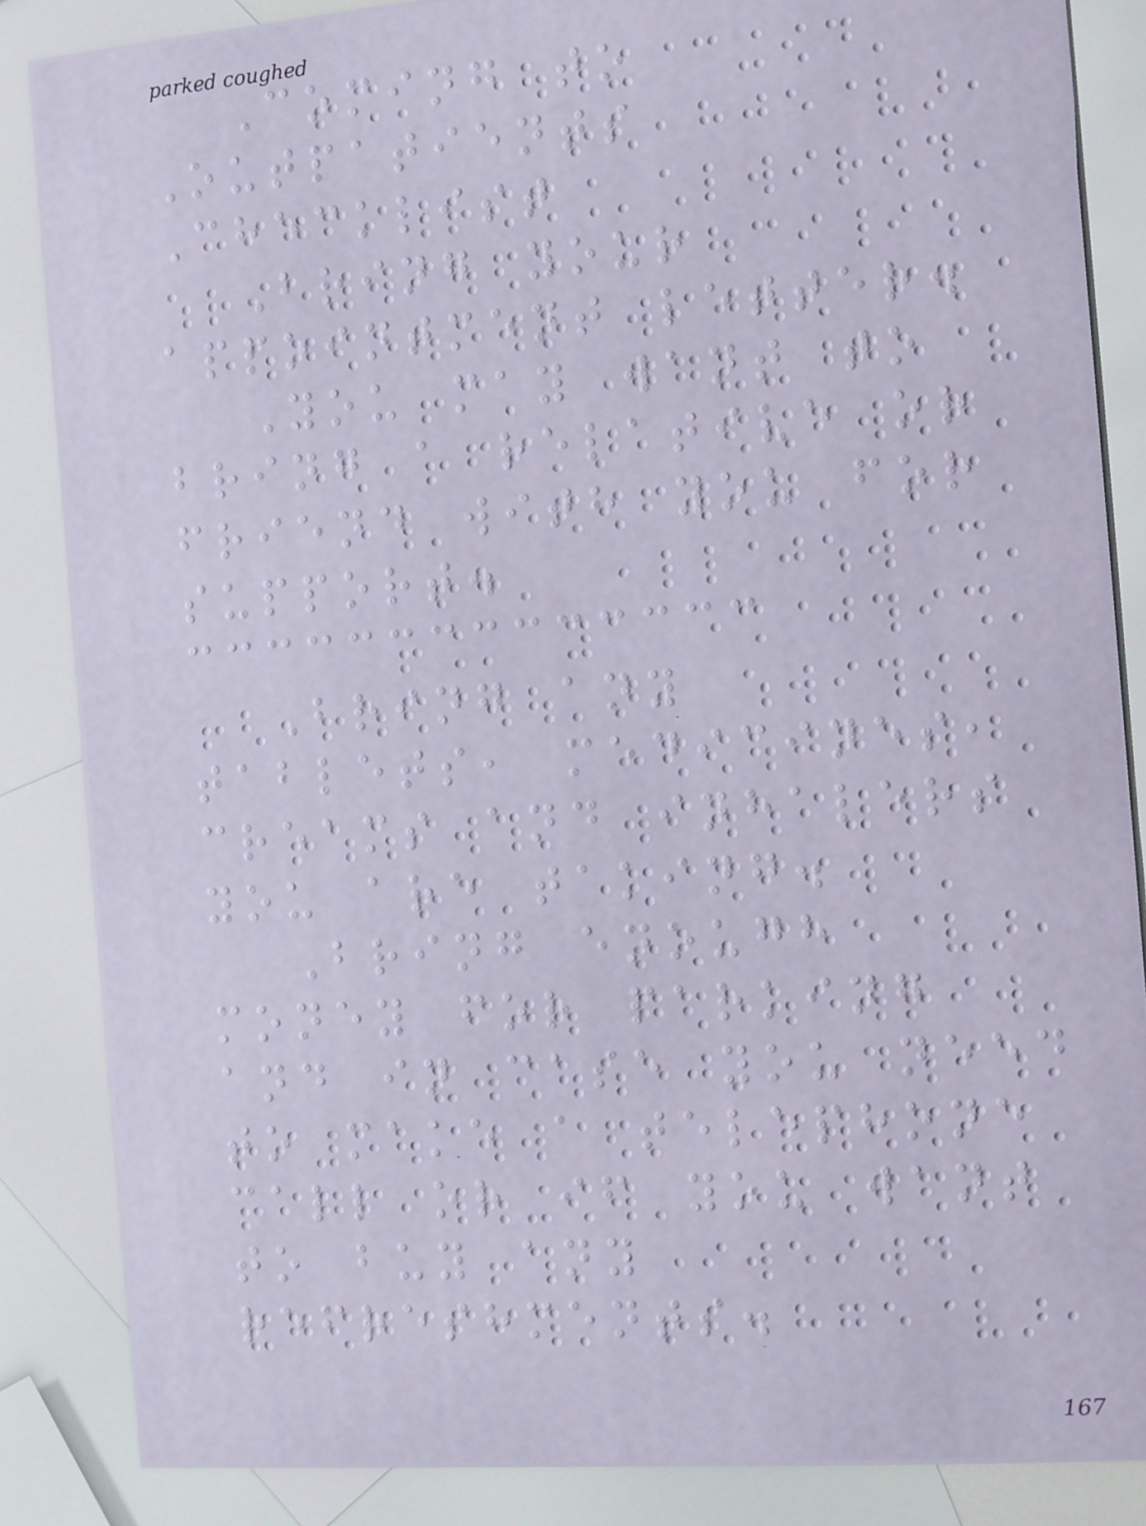Coming to
Outpatients
Checklist
Bring your
appointment letter.
You may want to
bring a relative or
friend with you for
support.
Bring any
tablets, medicines,
creams and inhalers
you are taking.
Bring enough
money for parking
and in case you need
to make a telephone
call or if you want
to buy any
refreshments.
